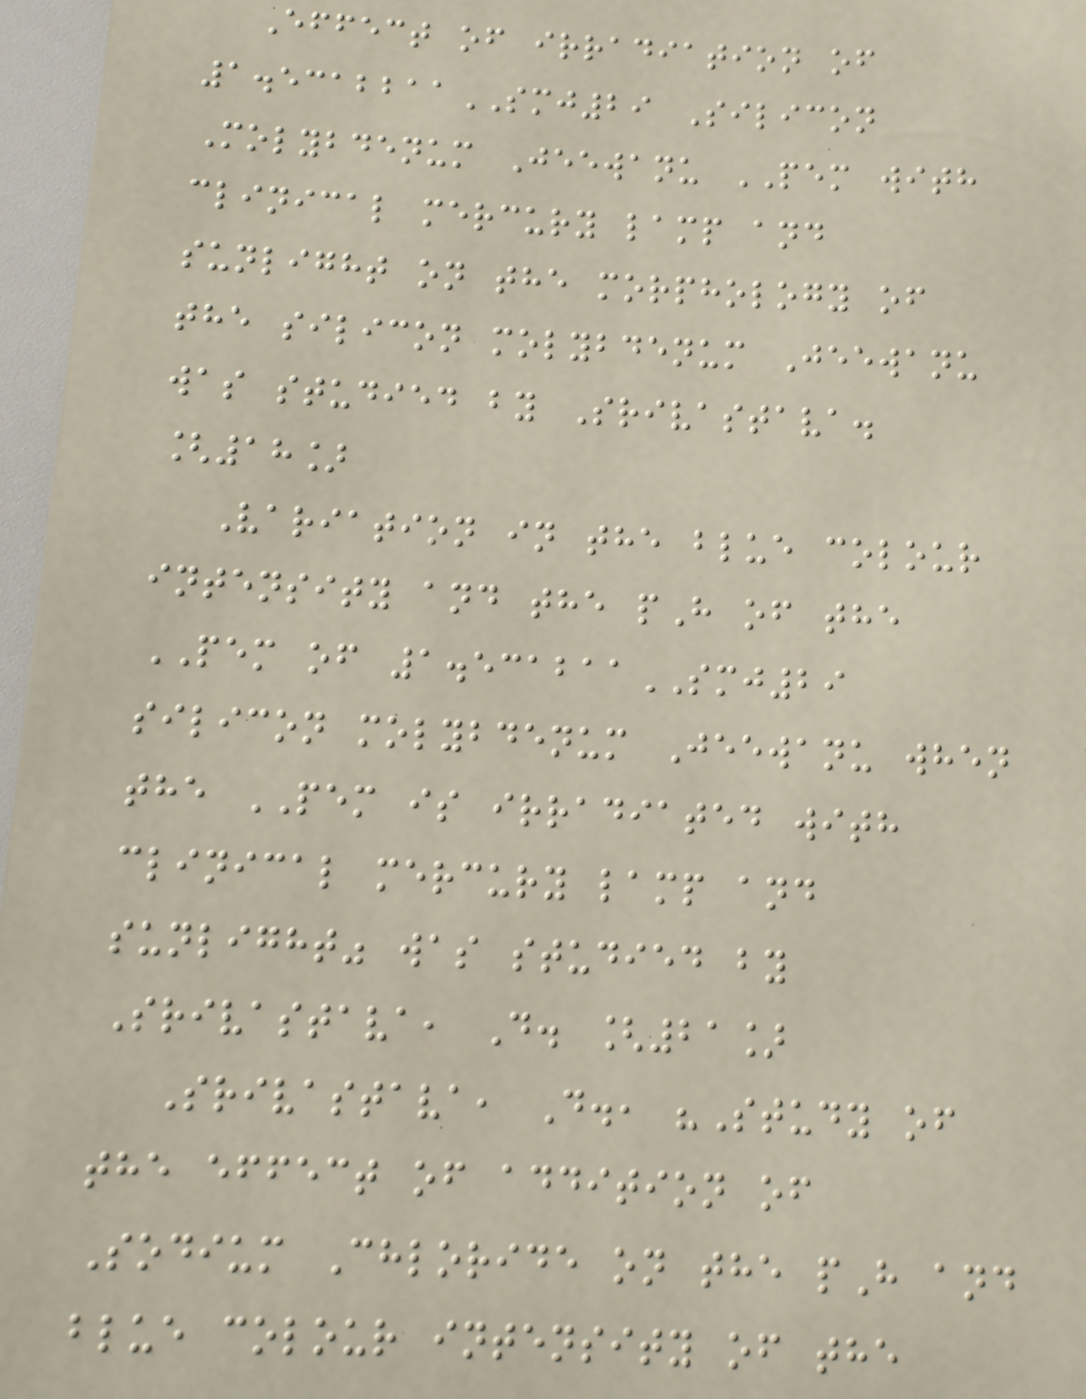Effect of irradiation of
1.5312211SMJ29 Silicon
Molybdenum Jeewanu PEM with
clinical mercury lamp and
sunlight on the morphology of
the silicon molybdenum Jeewanu
was studied by Srivastava.
[18]
Variation in the blue colour
intensity and the pH of the
PEM of 1.531211SMJ29
silicon molybdenum Jeewanu when
the PEM is irradiated with
clinical mercury lamp and
sunlight" was studied by
Srivastava, D. [21]
Srivastava, D., "Study of
the effect of addition of
Sodium Chloride on the pH and
blue colour intensity of the
